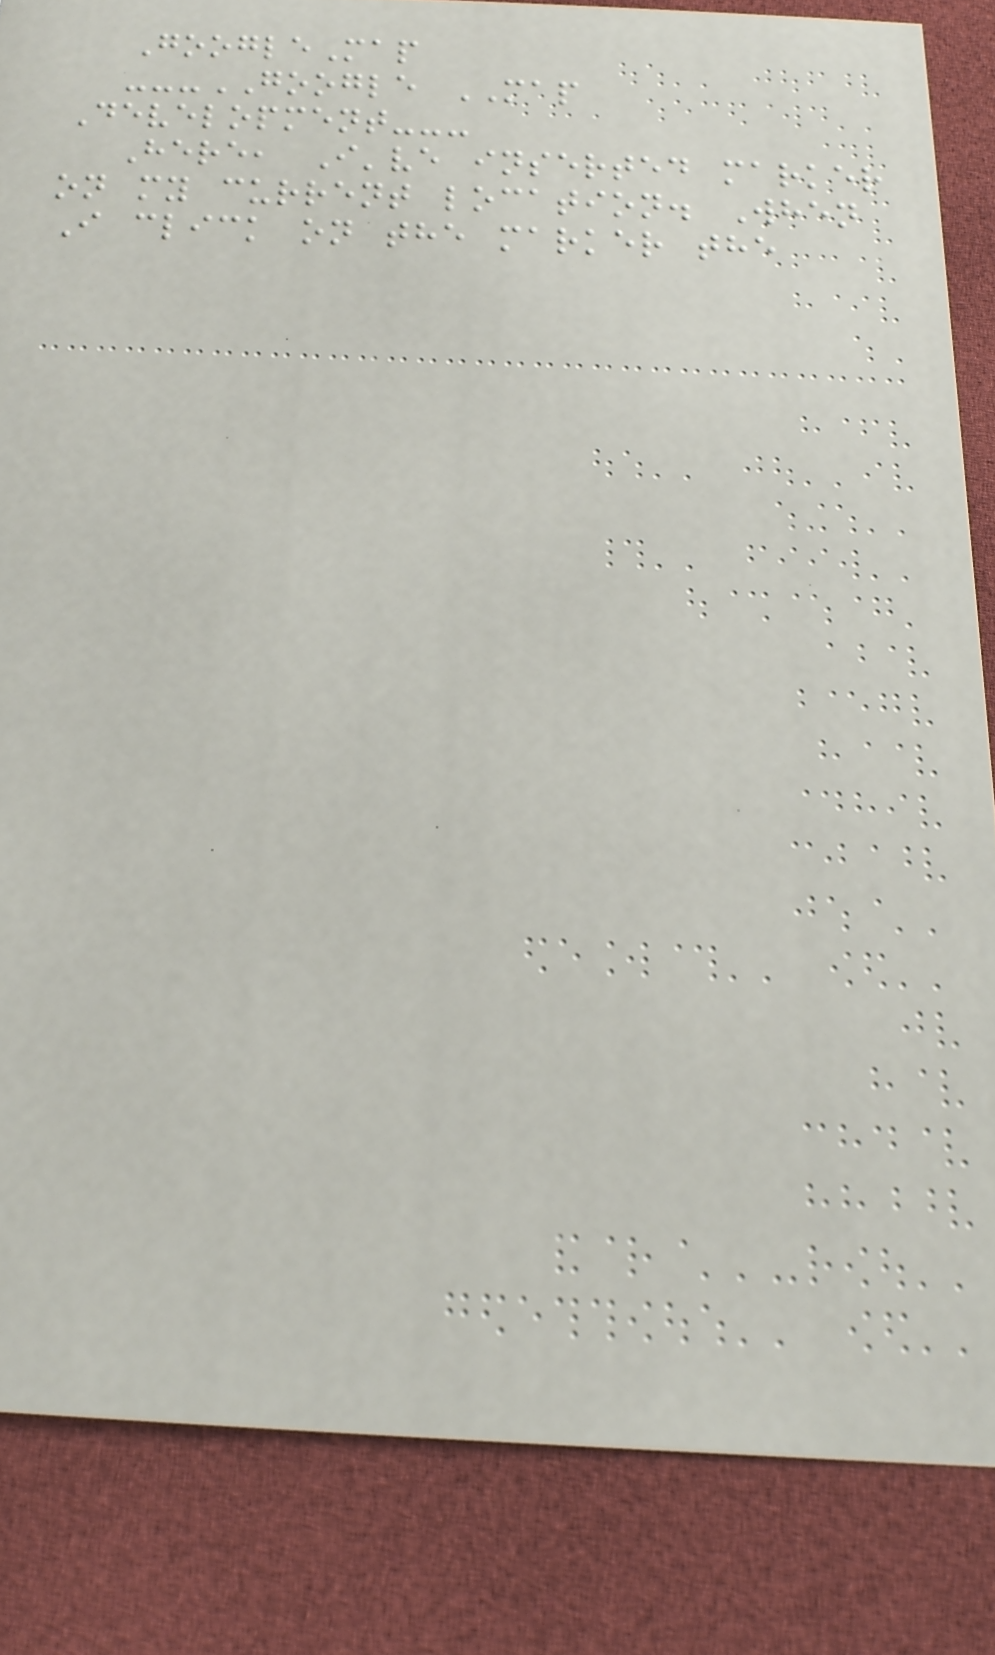GoogleMap
---GOOGLE MAP
Development---
Here, I've inserted marker
on my current location. When
I click on the marker the
